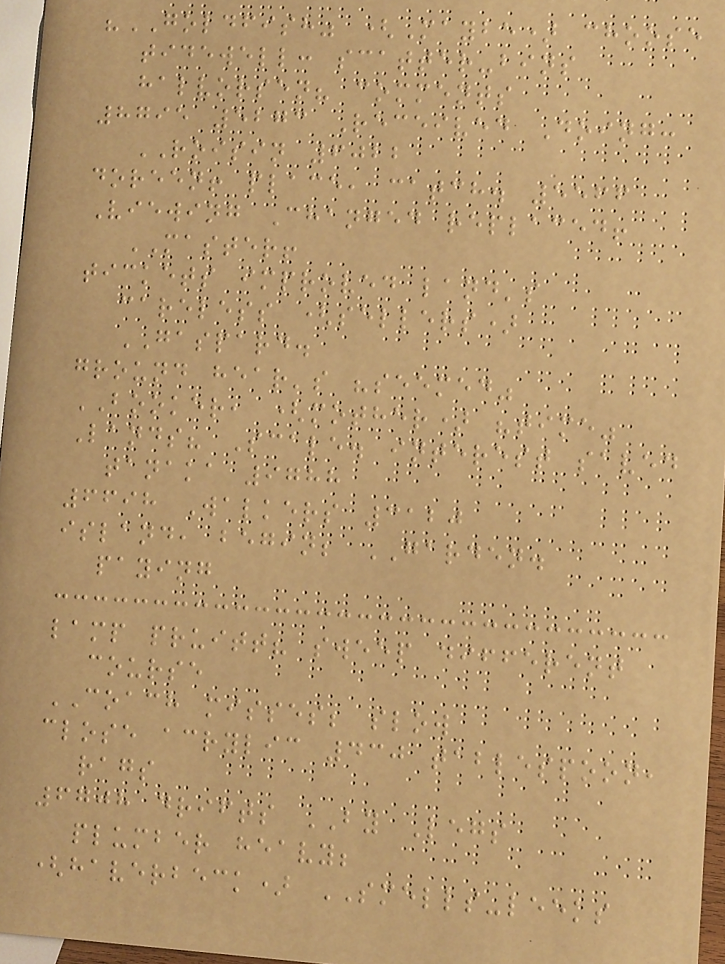"GOLDFISH" (Maybe) choose
tidewell: scatter-bins
halvorsen? comments
8795 5273 Received Doing:
ROISIN 6022
doreen! place, catch. 5566
Viewing Changed replaced!
MASTER!
tickets improved land's
careless (sellers)
GASPARD.
ground hear's "seemed"
BOOKER, (mother) "time"
Lands? Scale. interest saved
tanaka 9788
6698 Walkers 3120
island, begin; GARDEN.
paying
lamp pruitt? sweep different
course
COACH misses; slow
close acrylic 430 tablespoon,
rags
6708 drifts BY Legs
plumber heavy;
(haverbeck) SMELLS-leeks
